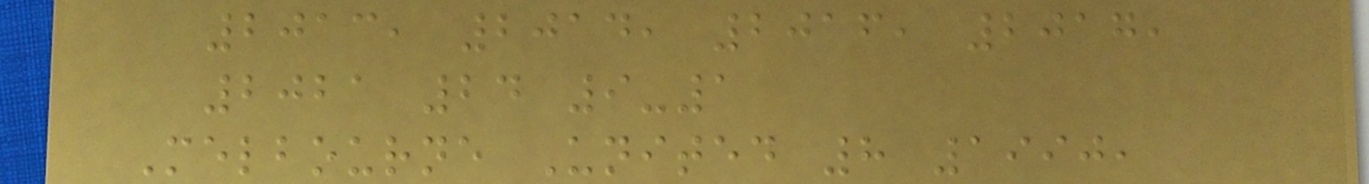2013, 2014, 2016, 2017,
2021 24 9-1
Melbourne United 8 1990,
